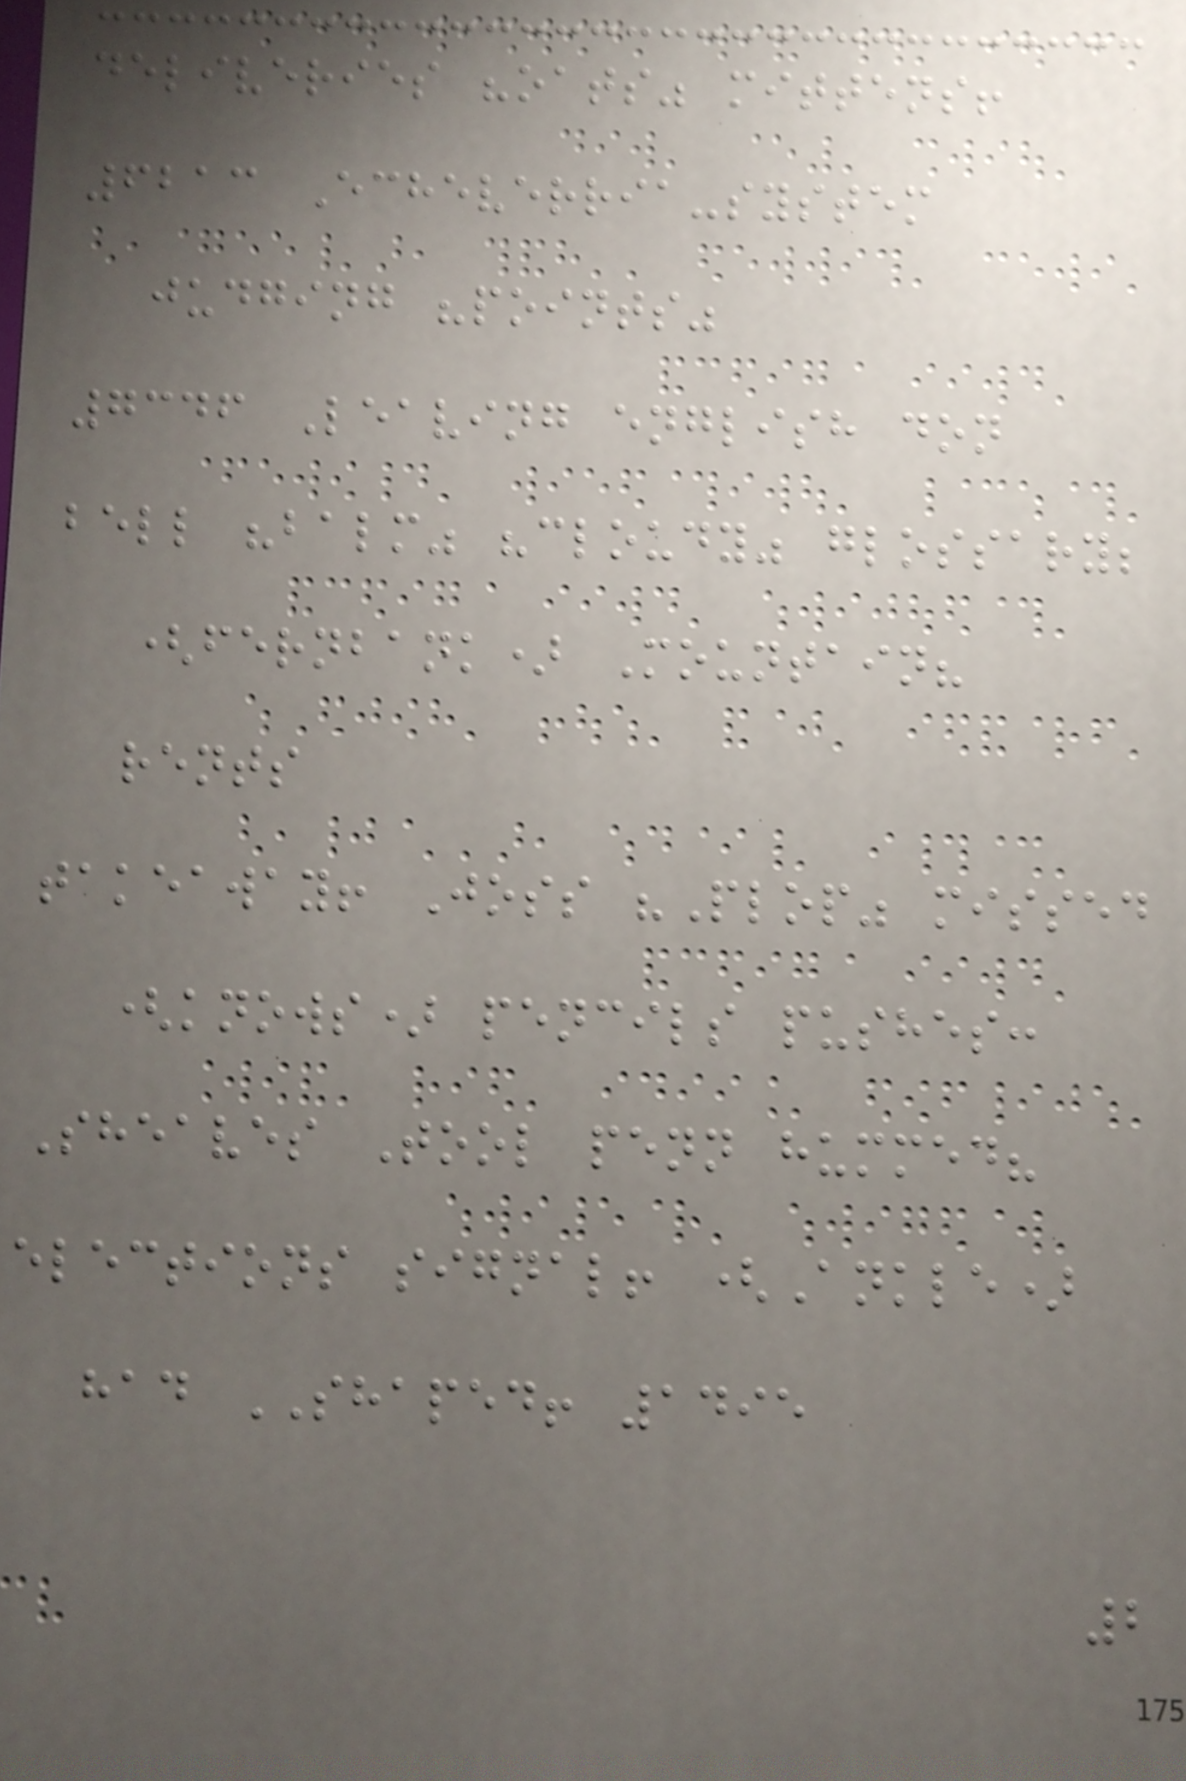deliveries "oats" mittens!
6213 Echeverria-system
judging "points"
7346 Leaving english don
bell "balm" "cloudy" glossary;
(fernbank) Mountain?
rents
takeaway! Joss "Plop" missed
(knows) pencils pushes:
Sheaves Tool penn hummed?
elections signal! (Ankle)
had SHAPED! 1495
2
